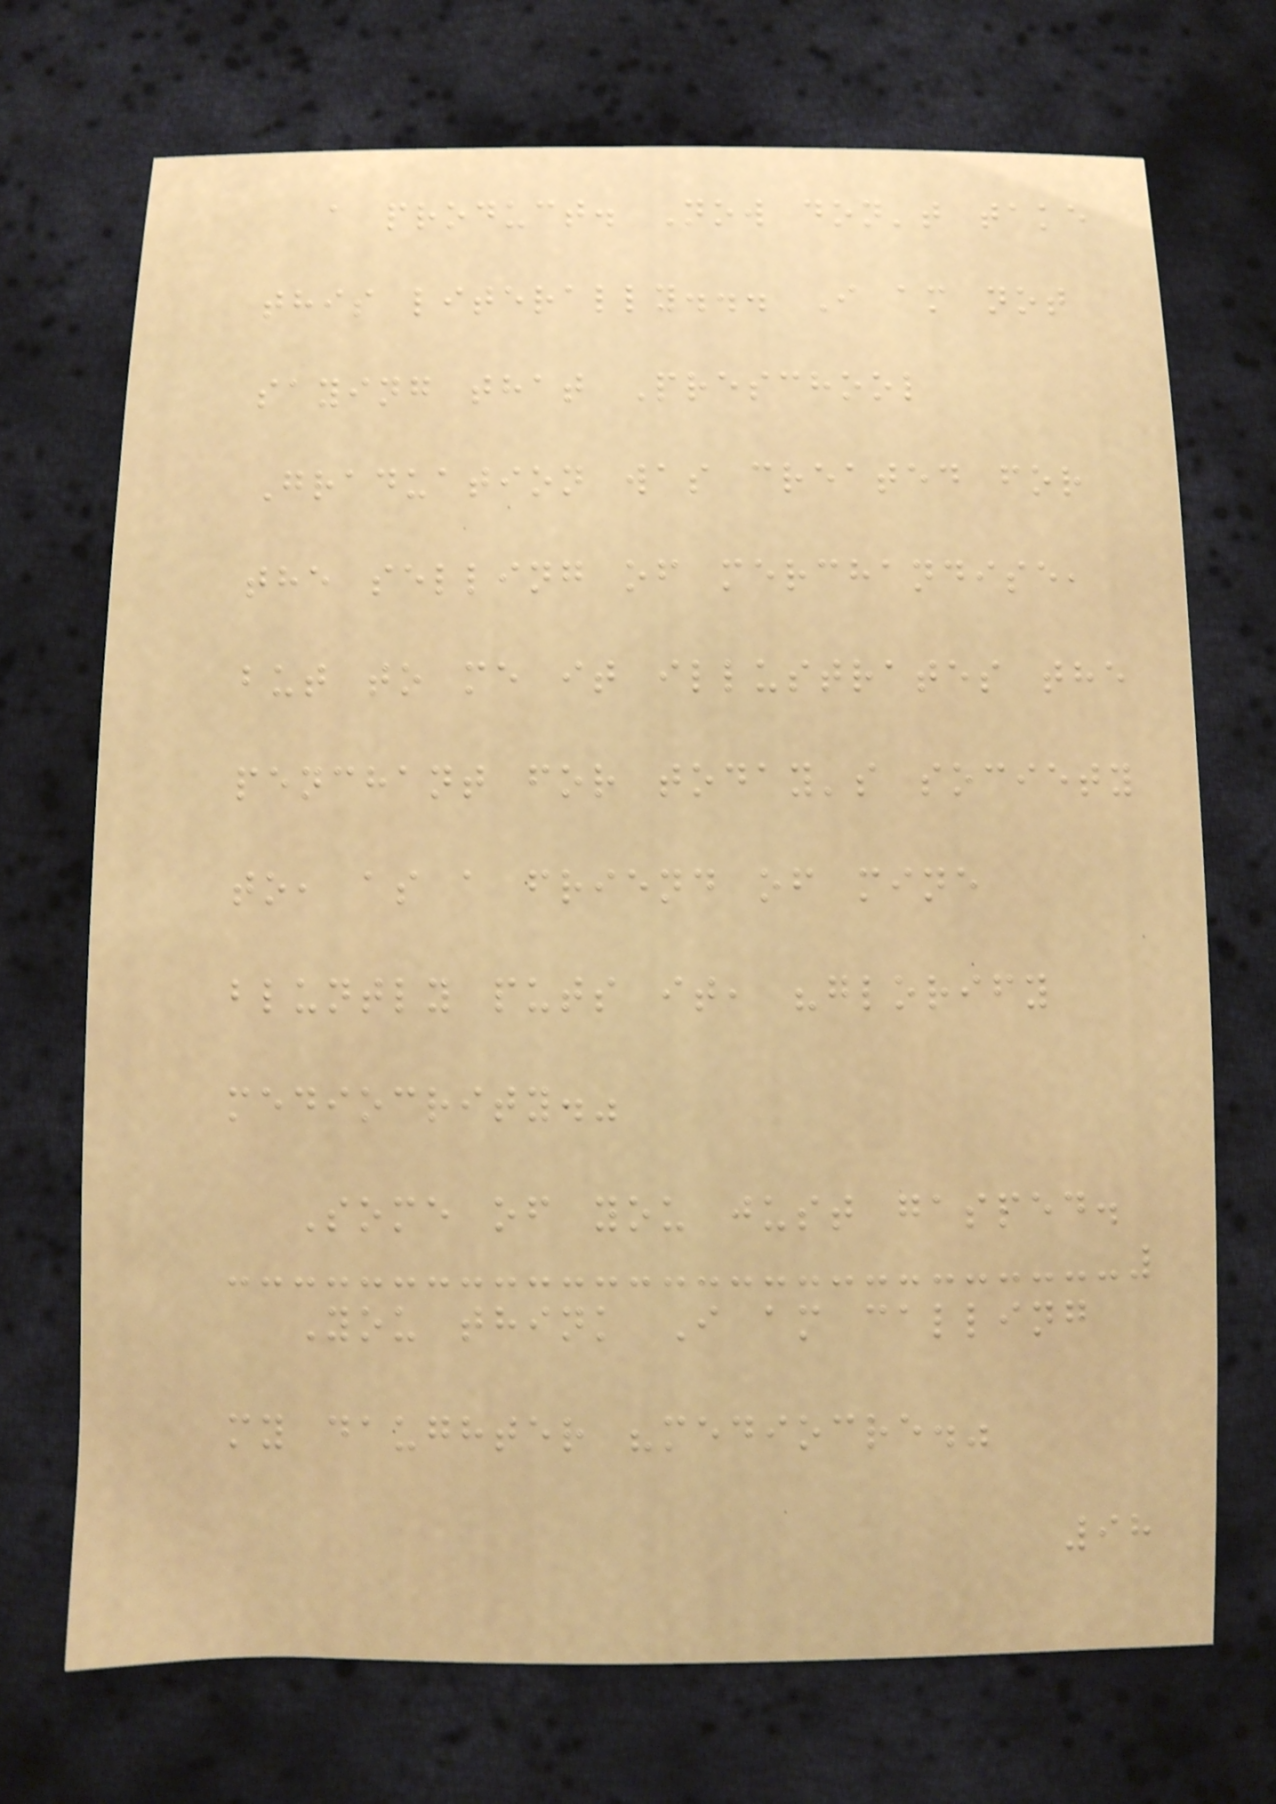a product. Now don't take
this literally... I am not
saying that Preschool
Graduation was created for
the selling of merchandise,
but to me it illustrates the
penchant for today's society
to, as a friend of mine
bluntly puts it, "glorify
mediocrity."
Some of you just gasped.
You think I am calling
my daughter "mediocre."
98
